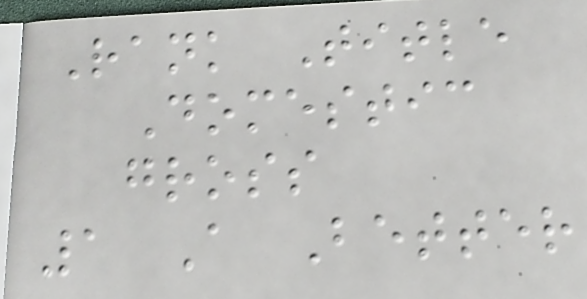Rank Title
Domestic
gross
1 A Better
